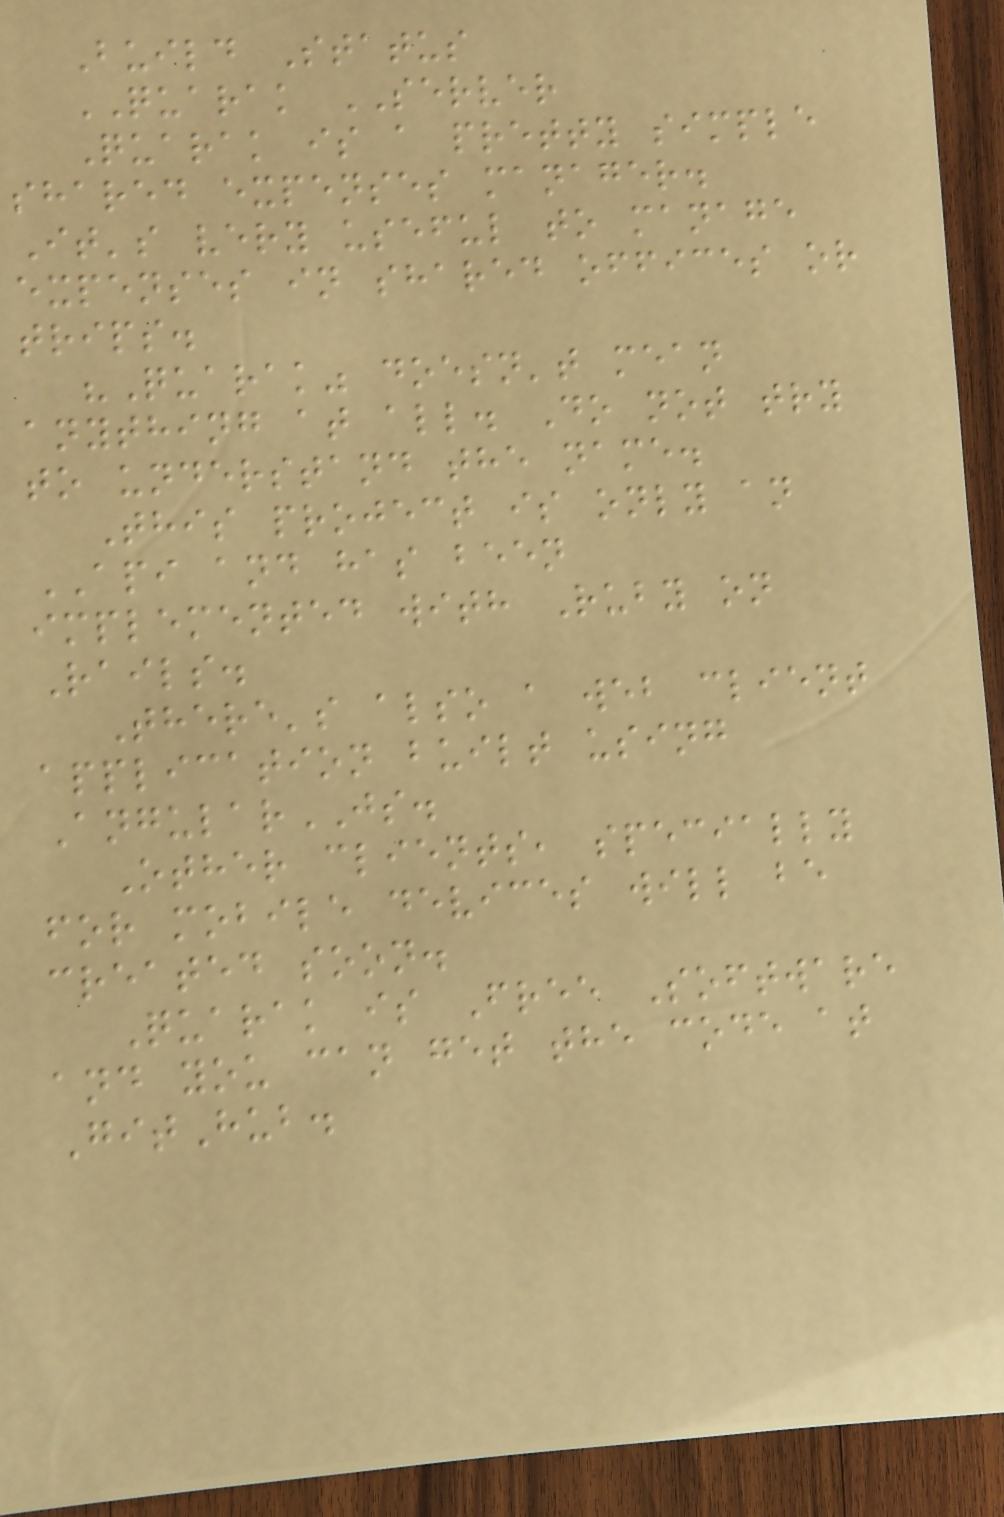Build Status
QUARAK SERVER
Quarak is a pretty simple
shared expenses manager.
It's very useful to manage
expenses in shared offices or
trips.
"Quarak" doesn't mean
anything at all. Do not try
to understand the name.
This project is only an
API and has been
implemented with Ruby on
Rails.
There's also a web client
application built using
AngularJS.
Other clients, specially
for mobile devices will be
created soon.
Quarak is Free Software
and you can get the code at
GitHub.
